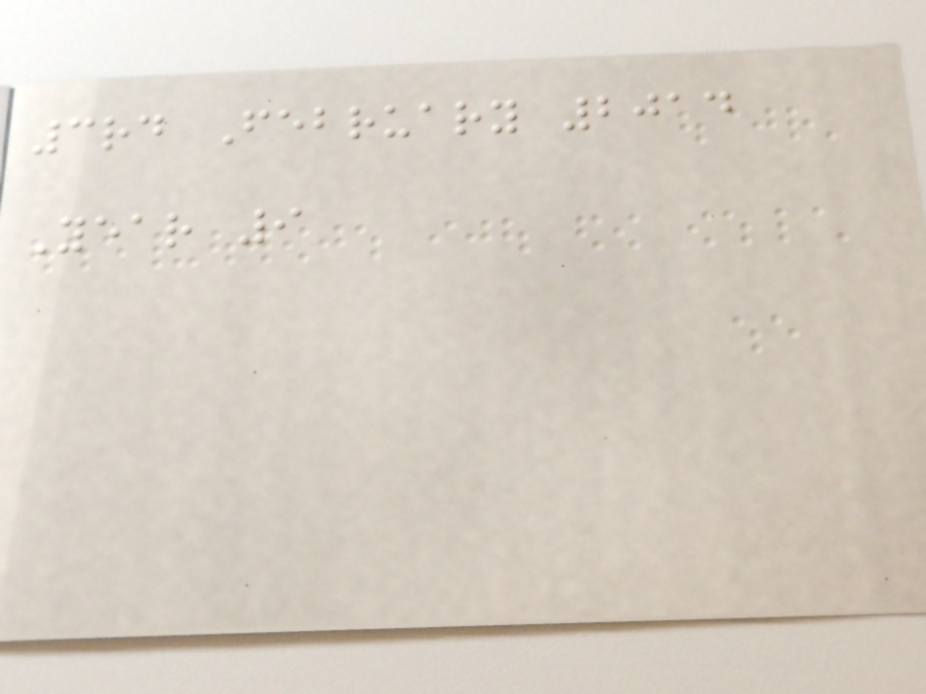3rd February 2014
Year 9
